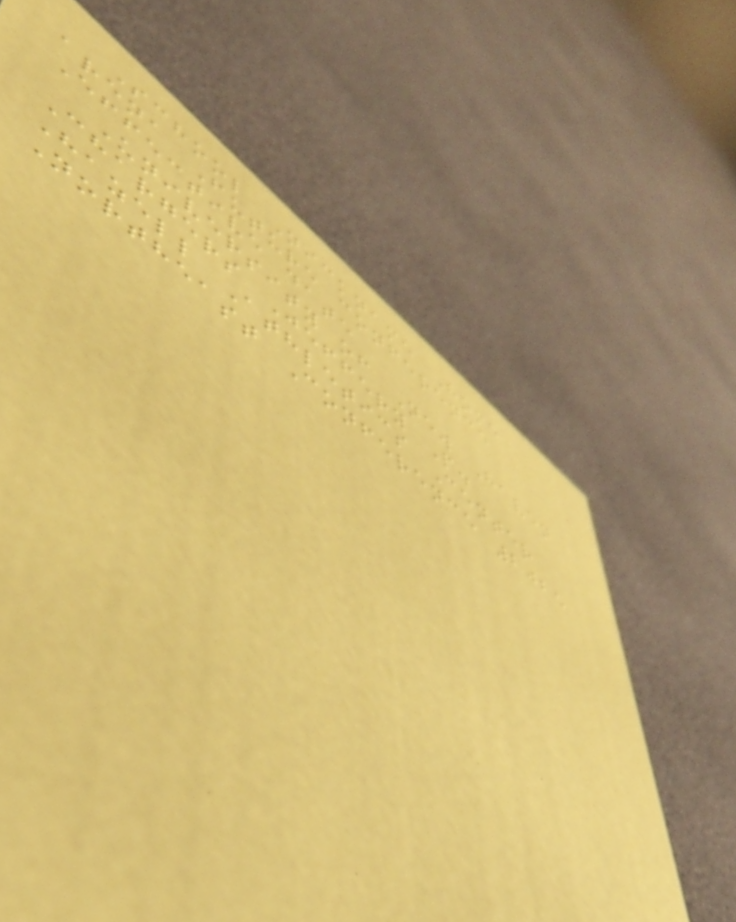School Nickname Home
arena Future conference
Effective date
University of New Haven
Chargers Jeffery P.
Hazell Athletics Center
Northeast Conference 2025
